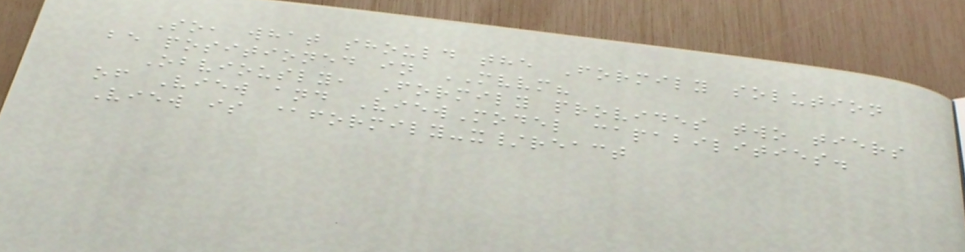So, what should the Formily solution
be positioned in MVVM?
Obviously, Formily provides two tiers
of View and ViewModel capabilities.
View is @formily-x/react
